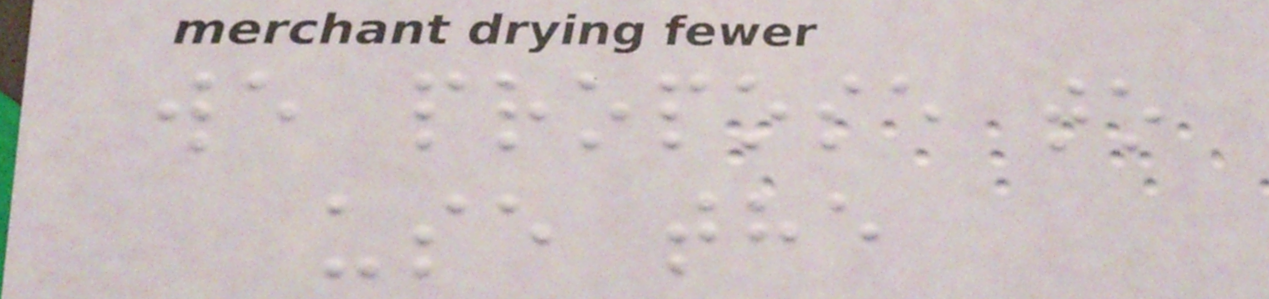we propose to
use the
